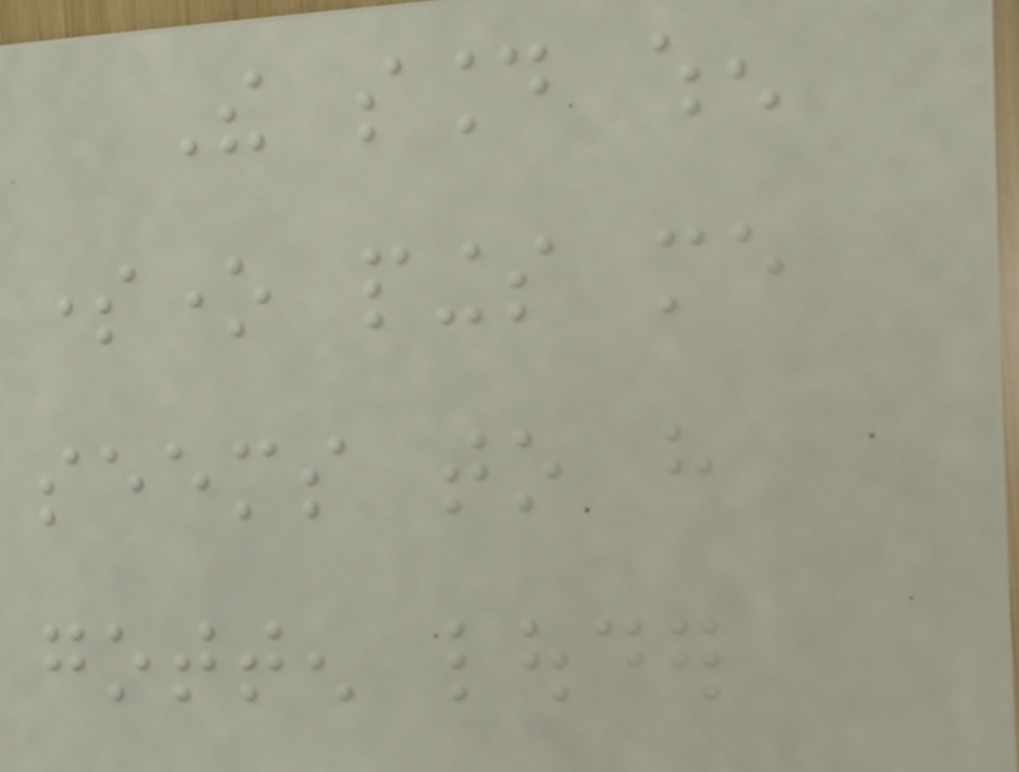The sound when
someone pings me
seems to have
gotten louder
